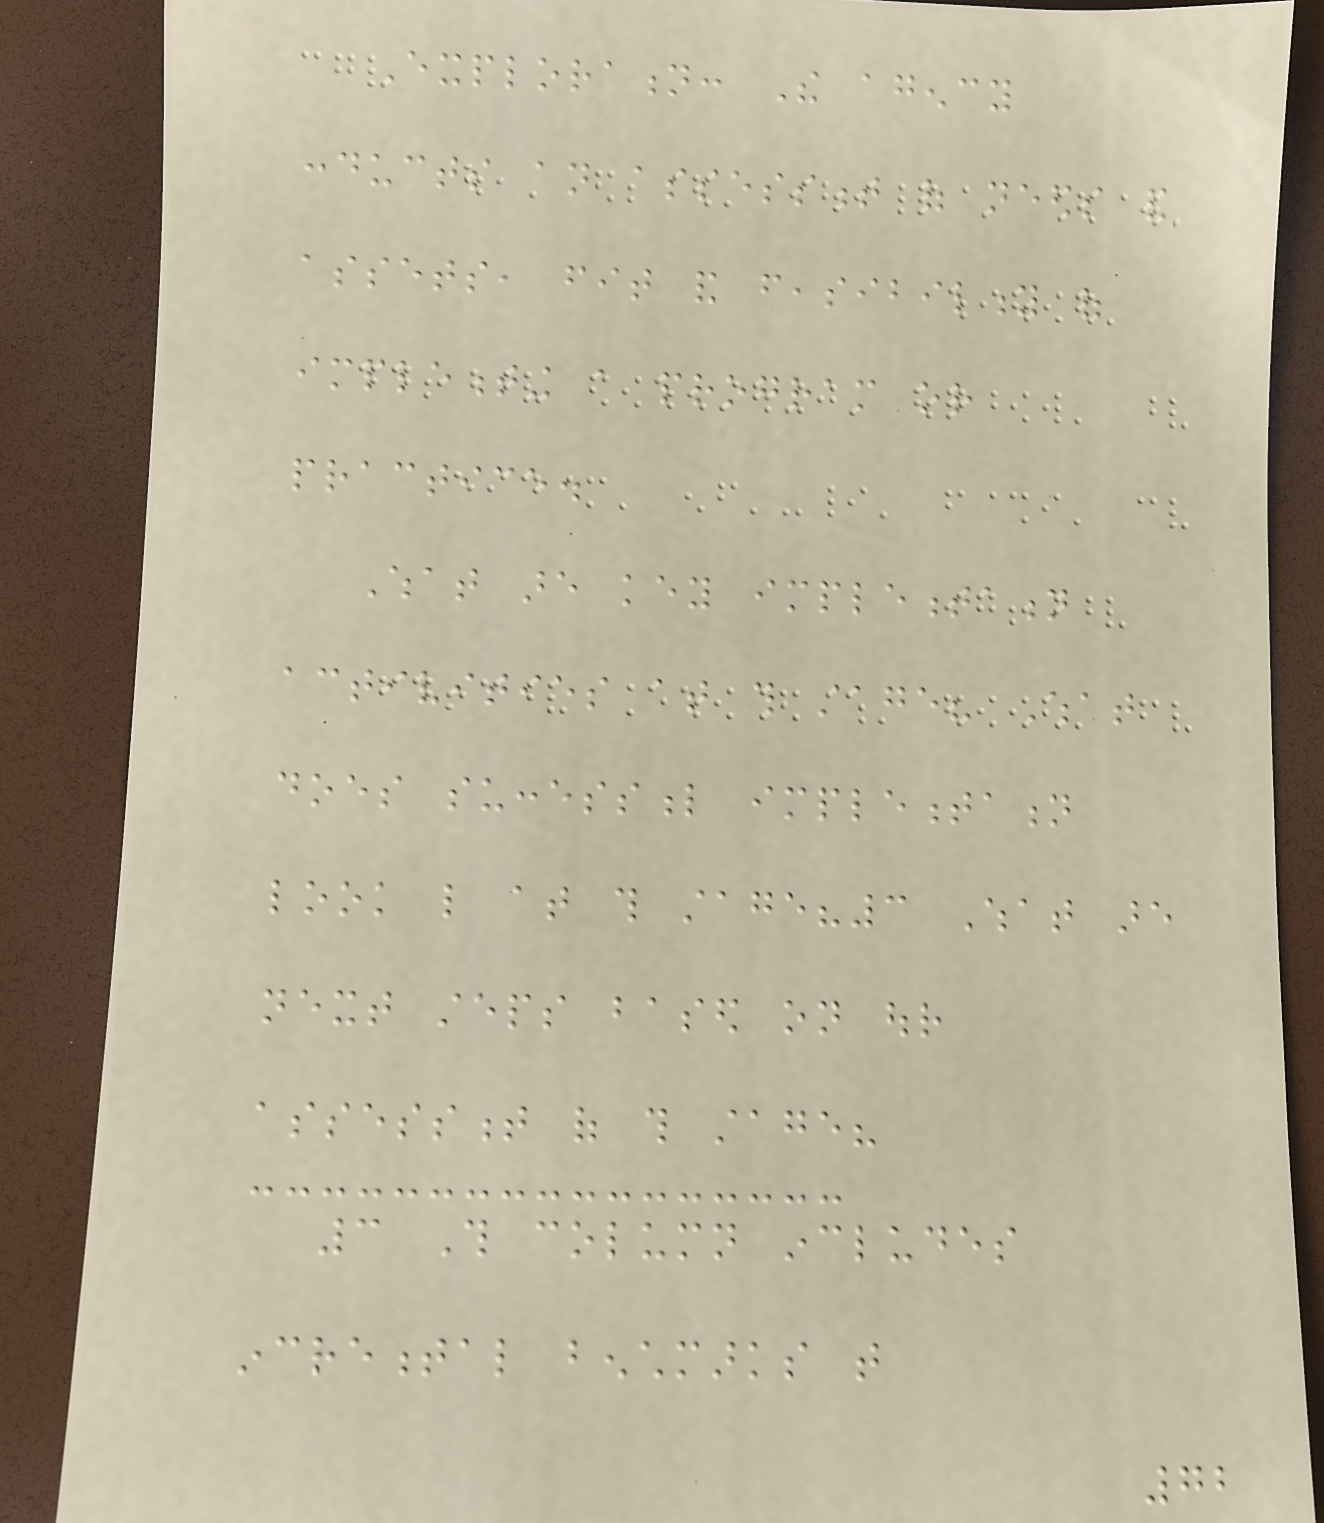Exploration: The agency
conducts an assessment of needs and
assets, fit and feasibility of
implementing a program or
practice.
What are key implementation
activities at this stage? What
does successful implementation
look like at this stage?3 What are
next steps based on our
assessment of this stage?
3 This column includes
incremental benchmarks that
72
